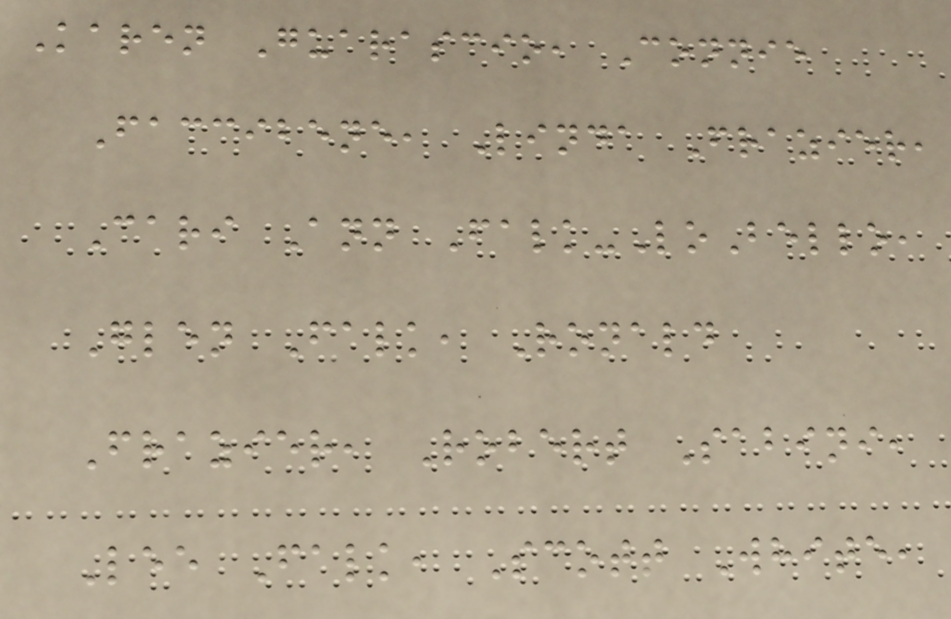Karen Guarascio, Connie
Faccibene, Linda Frazier,
Cari Ann Falk-LoBello,
Glen Falk, Ronald
Frazier, Robert Sabini,
Lee Falk, Scott White,
